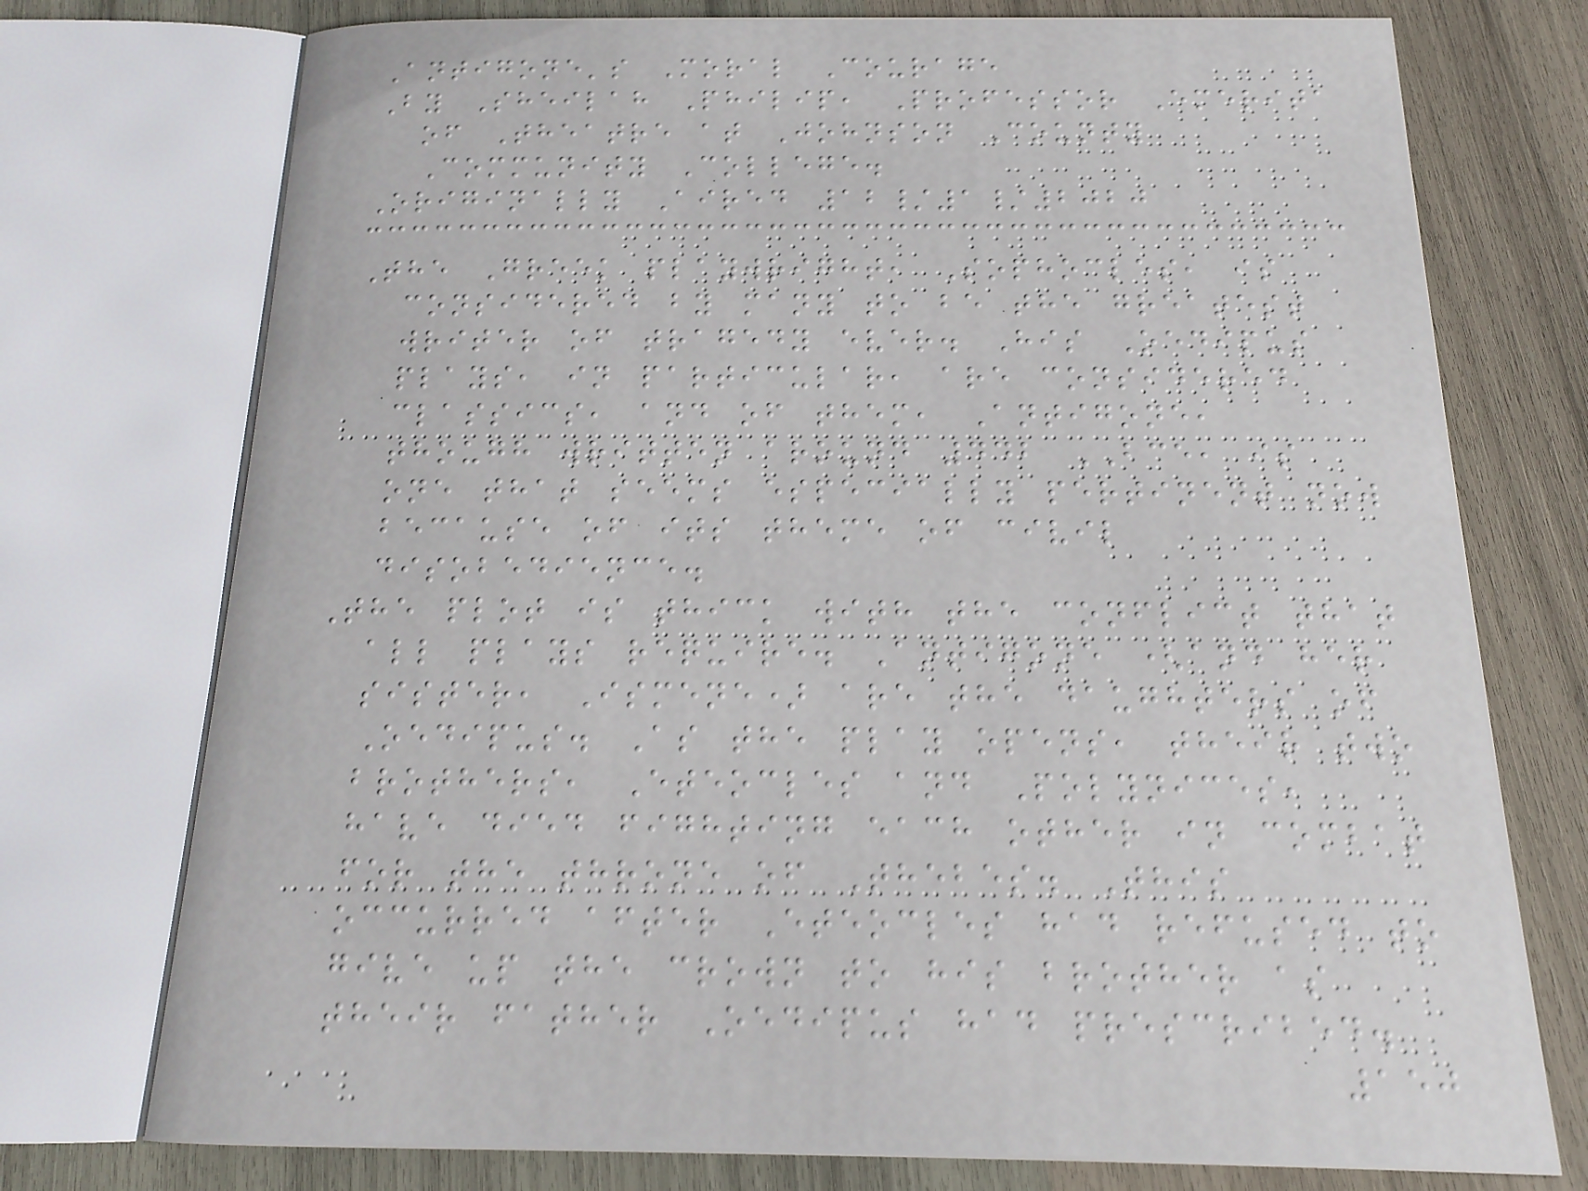Antigone's Moral Courage
By Sheilah Philip, Professor Emerita
of Theatre at Johnson County
Community College.
Originally Aired 12/1/2020
The Greek playwright, Sophocles, is
considered by many to be the greatest
writer of tragedy ever. His Oedipus
plays, in particular, are considered
classics, and of them, Antigone,
though written around 442 BCE, is
one that seems especially pertinent now
because of its theme of civil
disobedience.
The plot is thick with the conflict that
all plays require. Antigone (and her
sister, Ismene) are the daughters of
Oedipus. As the play opens, their two
brothers, Eteocles and Polynices,
have died fighting each other in combat
for the throne of Thebes. This
occurred after Eteocles had refused to
give up the crown to his brother as
their father Oedipus had prescribed.
150
